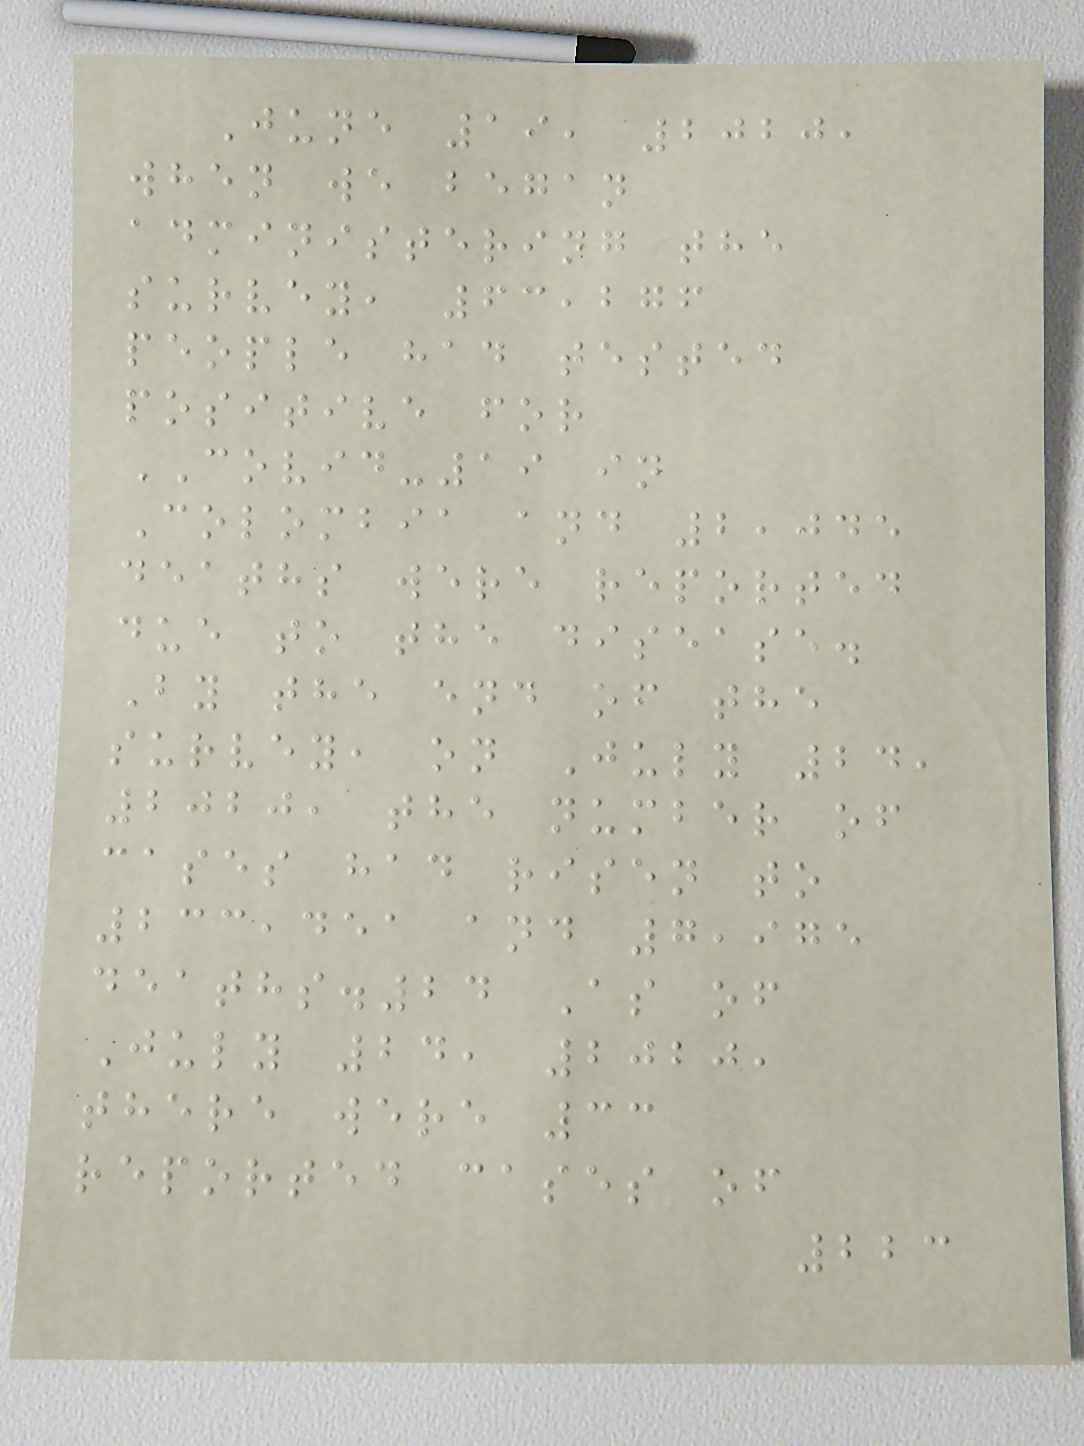June 19, 2020,
when we began
administering the
survey, 63,276
people had tested
positive for
COVID-19 in
Colombia and 2,045
deaths were reported
due to the disease.
By the end of the
survey, on July 24,
2020, the number of
cases had risen to
233,451 and 7,975
deaths.24 As of
July 24, 2020,
there were 33
reported cases of
223
